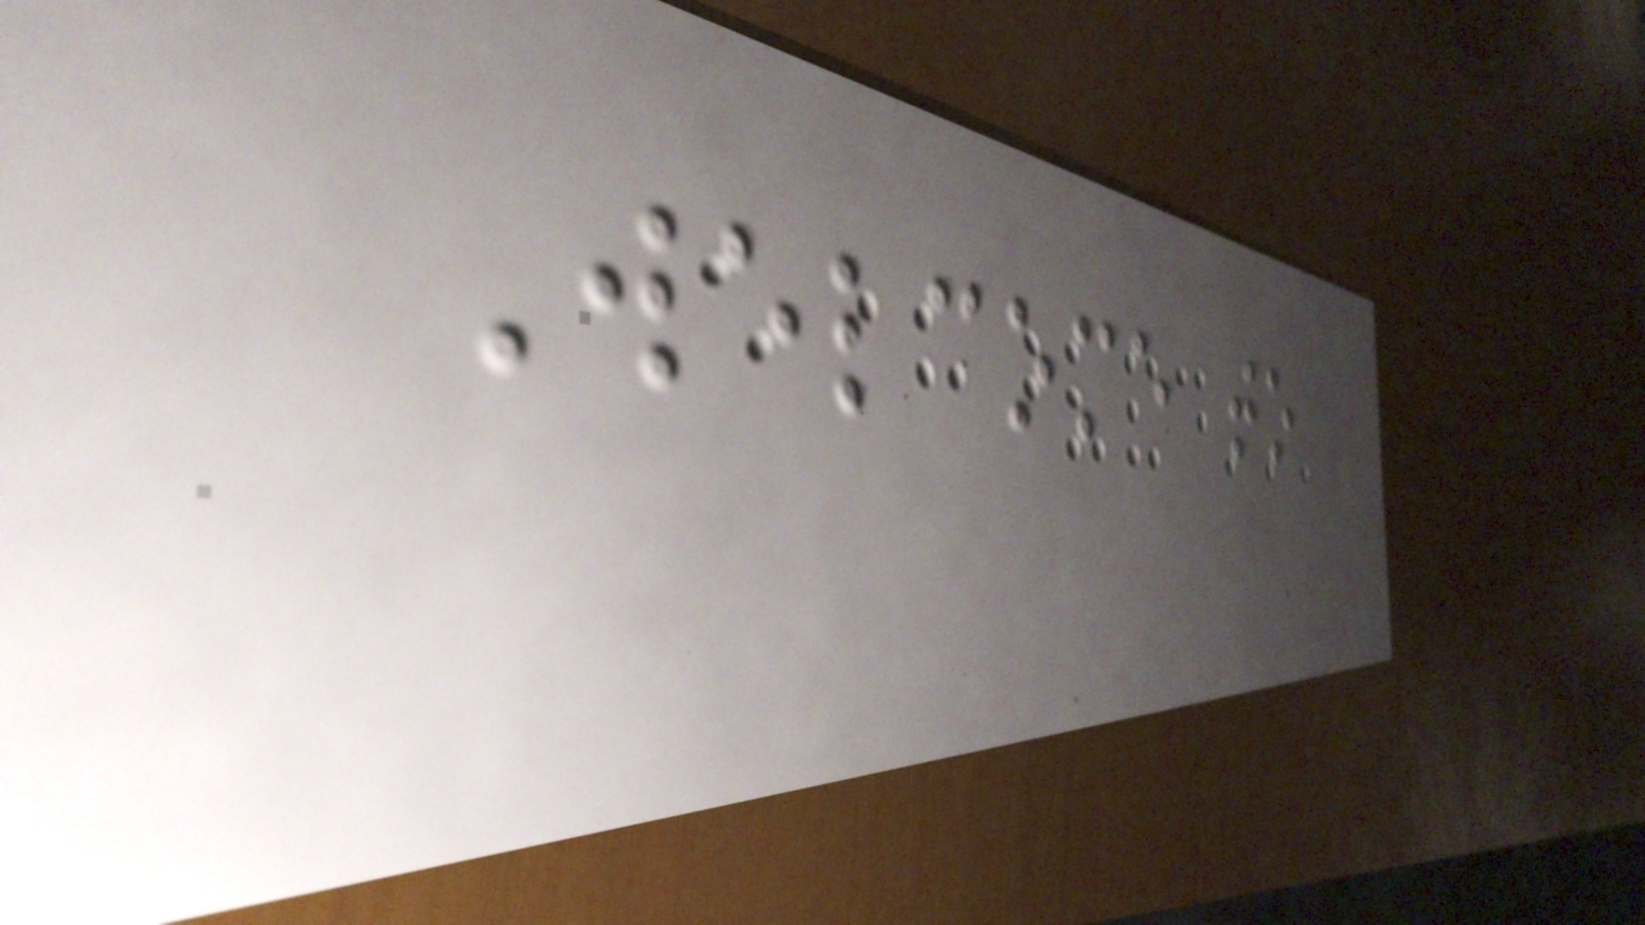Welcome to
